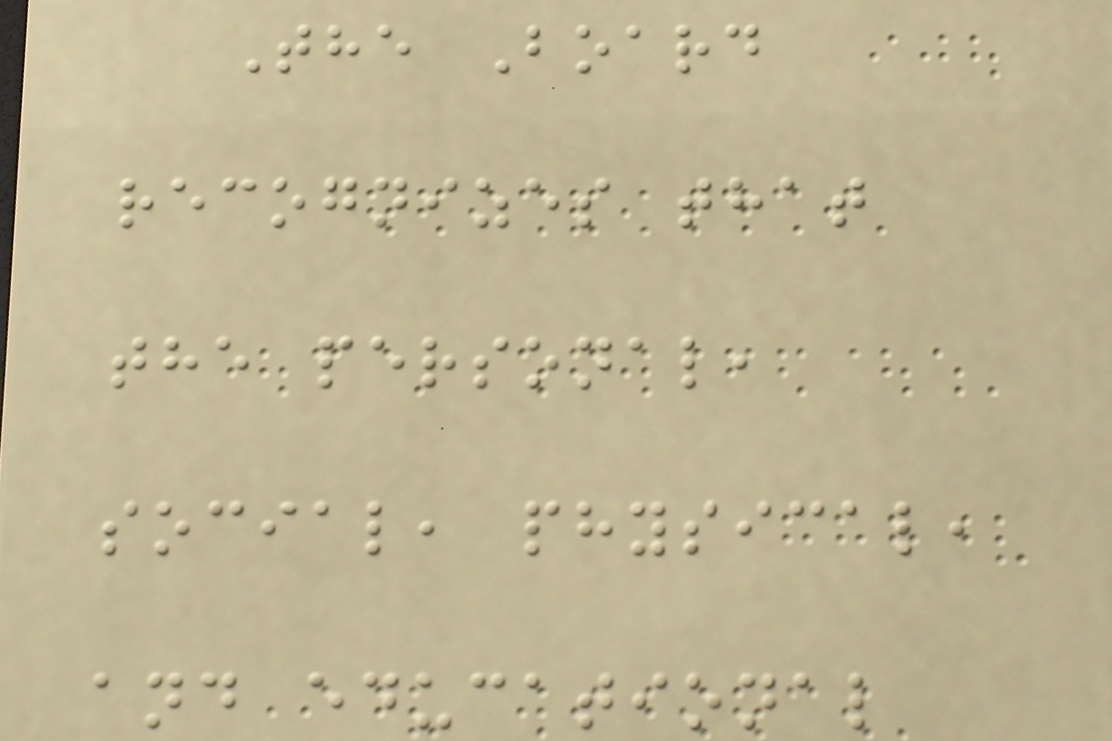The Board
recognizes that
the personal,
social, physical,
and educational
